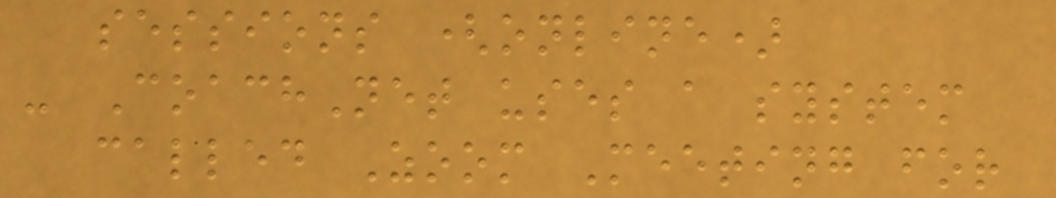sessions (online)
- CoachNet uses a system
called Zoom Meeting for
